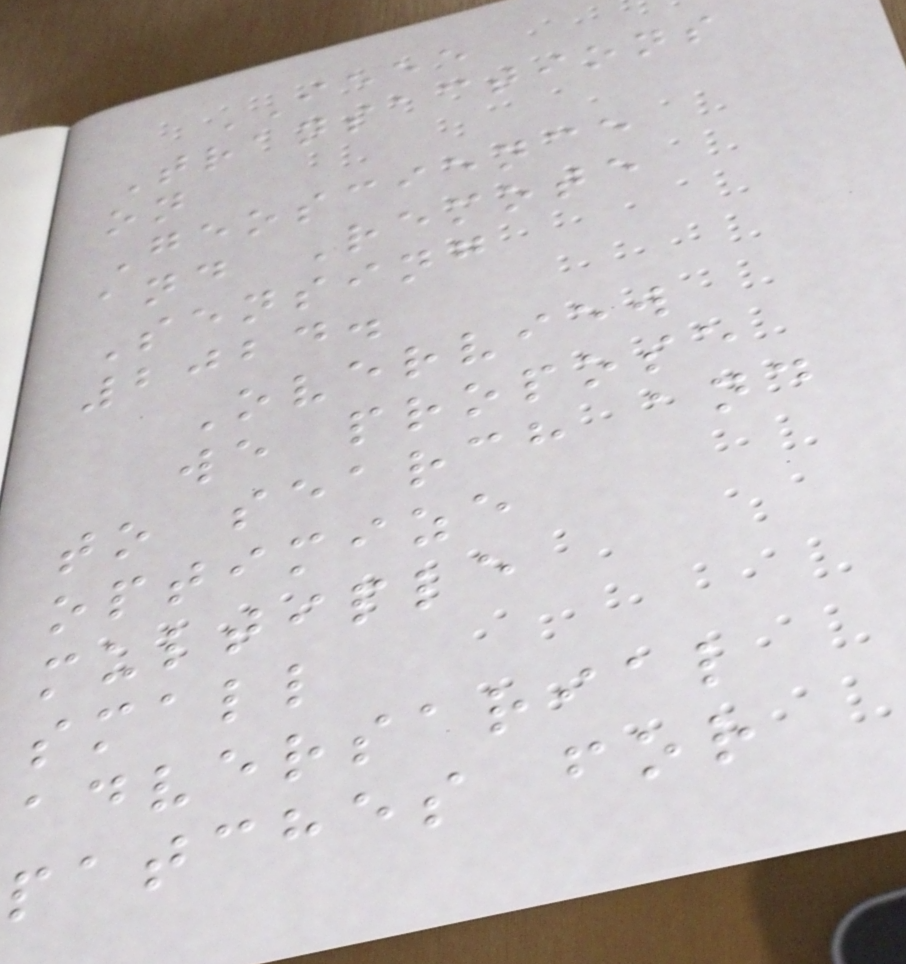IEEE
Transactions
on
Geoscience
and Remote
Sensing
2024.
Overview
we propose
to search and
optimize
multiple
small
adversarial
patches for
